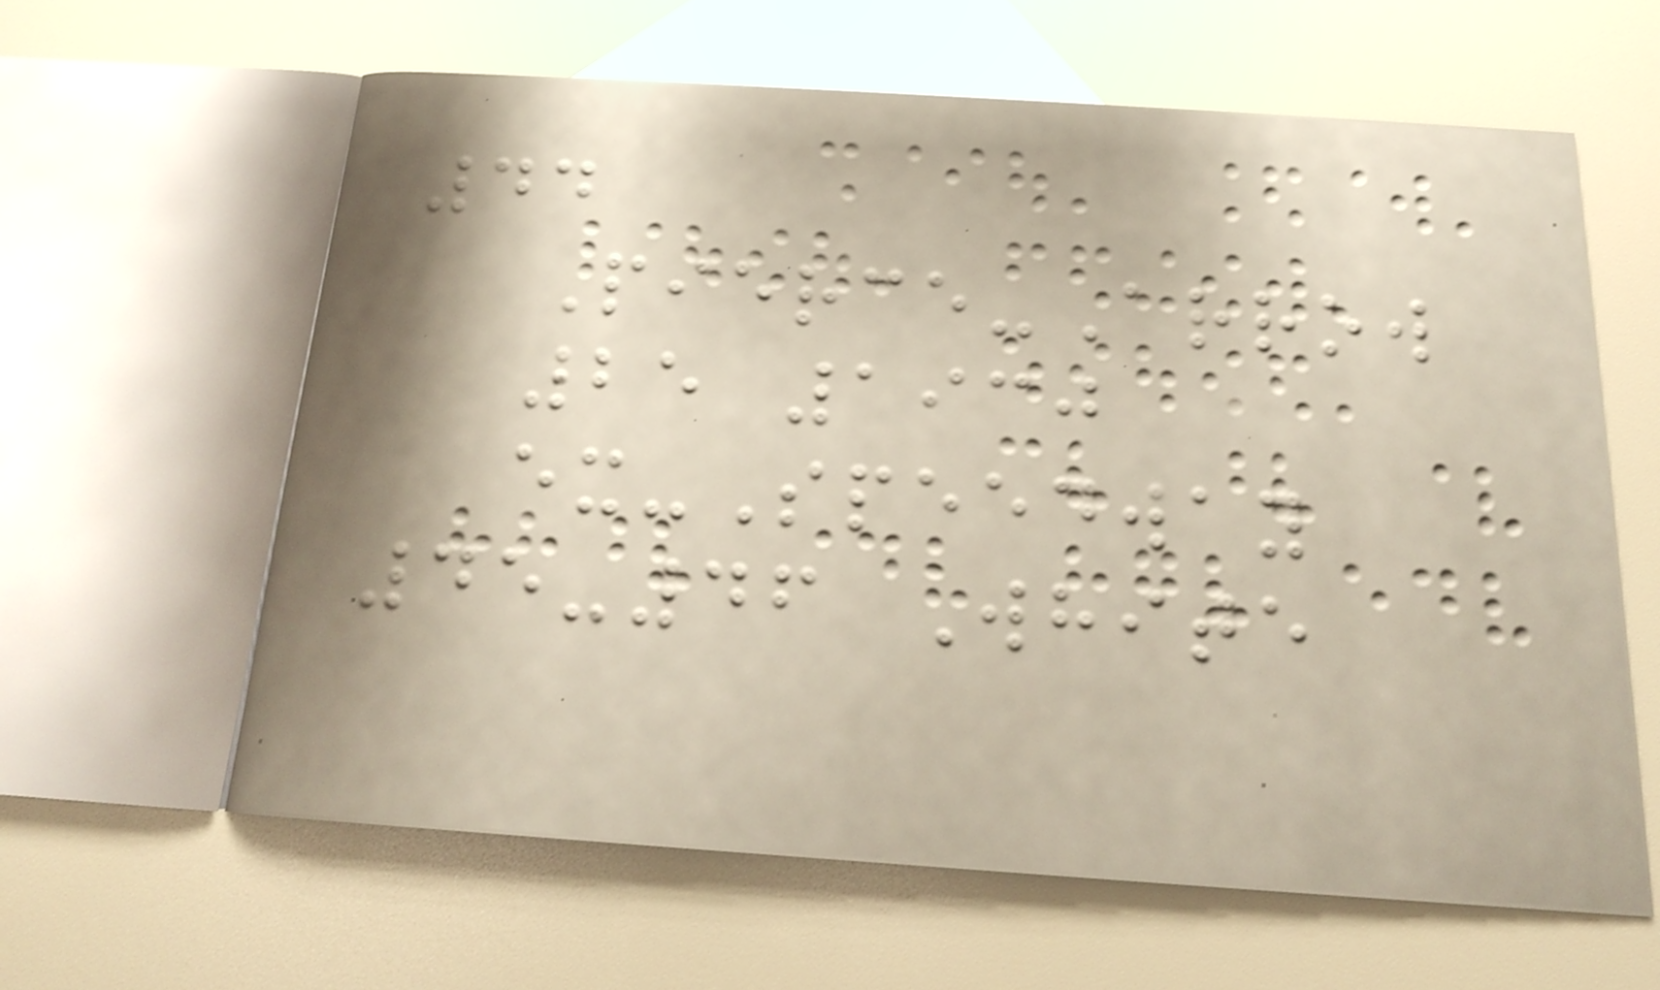44
Pierce-Arrow
25 1930
ex-Speedway
45-46 White
